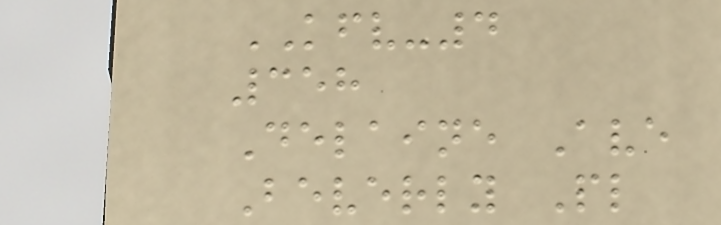KFV-4
358
Delaine Ave
Beverly Pl
